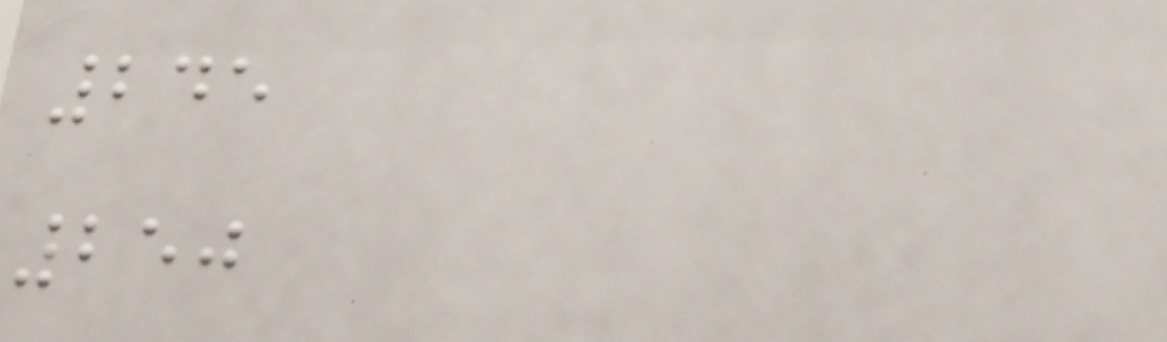245
250
